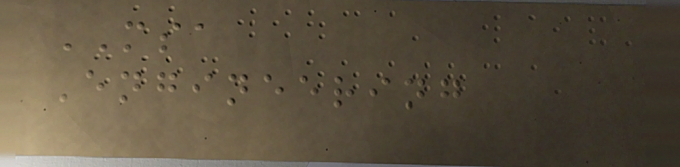MSA
Engineering
